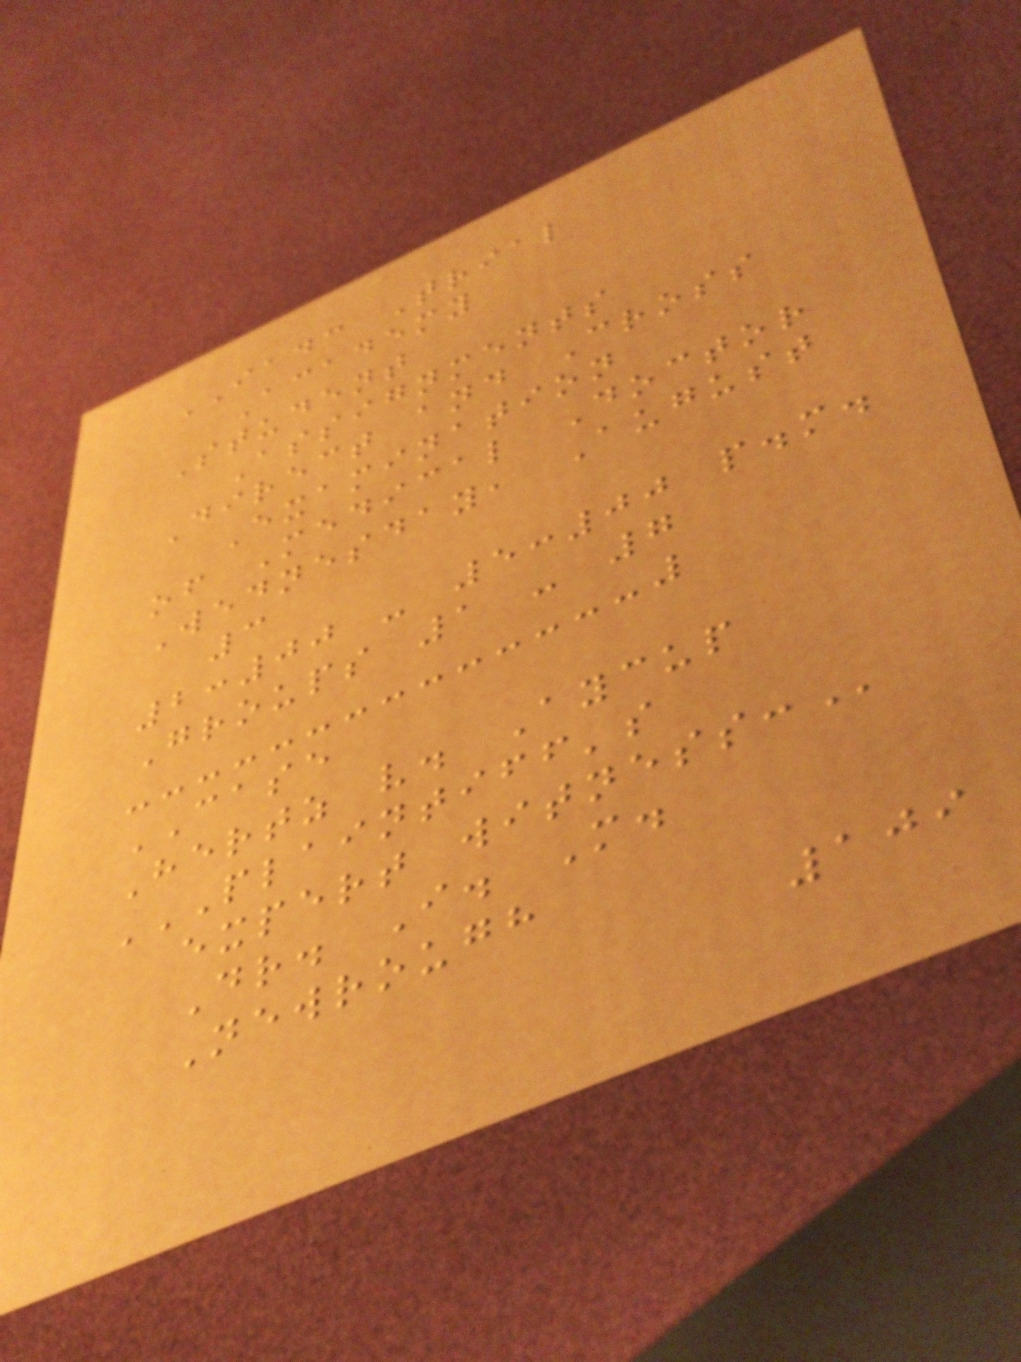IADC Trial
Academy
Student
Assignments
Direct and Cross
Examination
of Medical Doctor
Wednesday, August
3
2:00 - 5:00 p.m.
Groups 1 - 7
CASE
Hertz v. Aycup
PLAINTIFF'S
EXPERT WITNESS:
Dr. I. M.
Newrough
109
